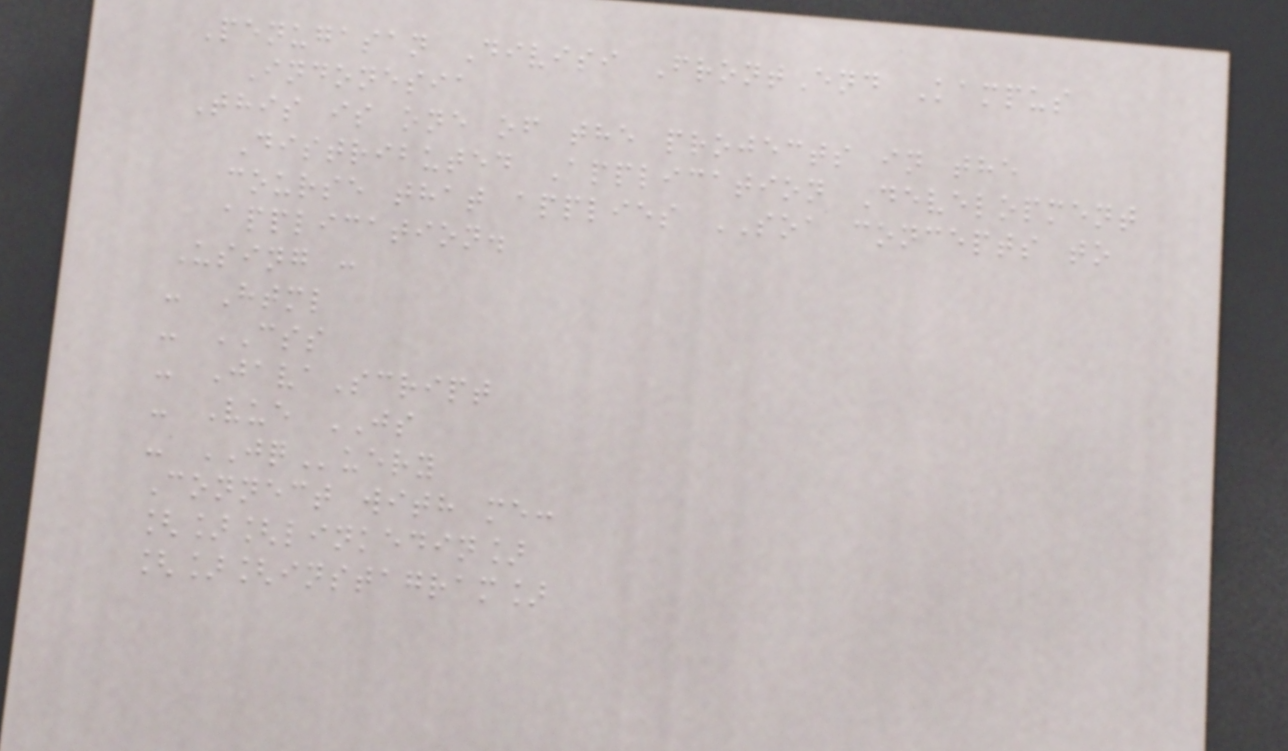Penugasan Divisi FrontEnd Kampus
Indonesia
This is one of the projects in the
Distributed Application Development
course that applies SOA concepts to
application.
Using :
- Html
- CSS
- JavaScript
- Vue JS
- JQuery
Connect with me:
[][linkedin]
[][instagram]
